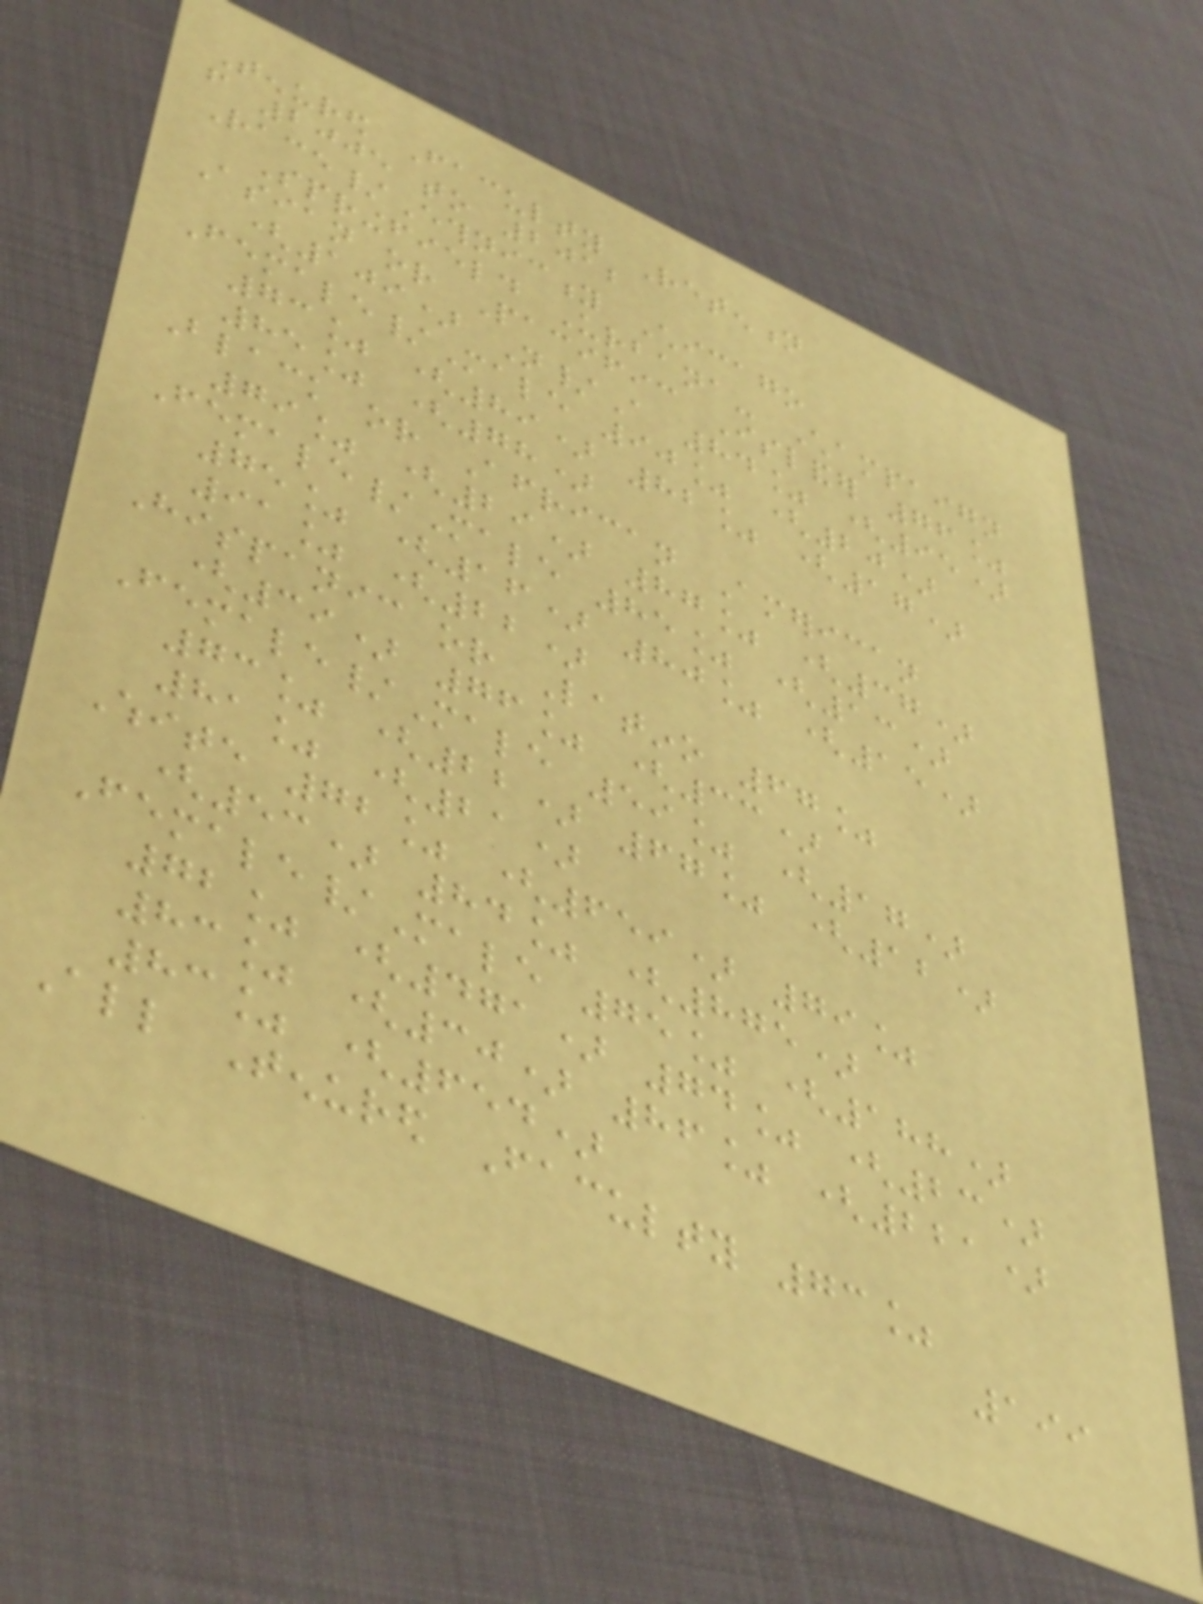Tenured Faculty Retention
from 2005 to 2012
Race/Ethnicity Chicago
Springfield Urbana- Champaign
Asian or Pacific Islander 76%
(109) N/A 84% (95)
Female/Male 90% (20)
73% (89) 82% (17)
85% (78)
Black or African American
79% (29) 87% (37)
Female/Male 85% (13)
75% (16) 80% (15)
91% (22)
Hispanic or Latino 67%
(39) 76% (33)
Female/Male 59% (17)
73% (22) 67% (12)
81% (21)
White 72% (659) 79%
(53) 84% (875)
Female/Male 75% (188)
72% (471) 74% (23)
83% (30) 86% (221)
83% (654)
All Tenured Faculty 73%
199
